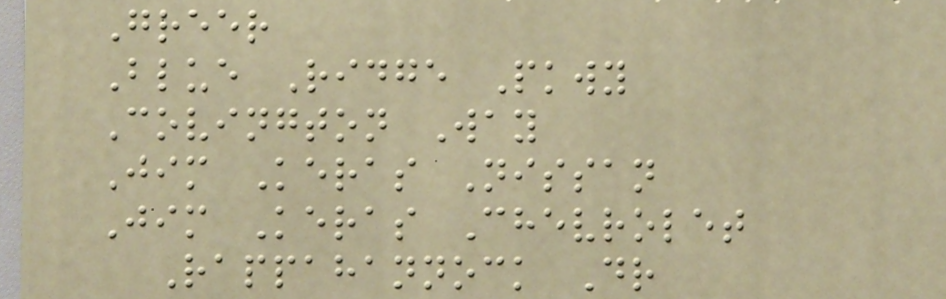Greer
Blue Ridge Pkwy
Covington Way
Jim Keras Nissan
Jim Keras Chevrolet
Rappahannock Dr
